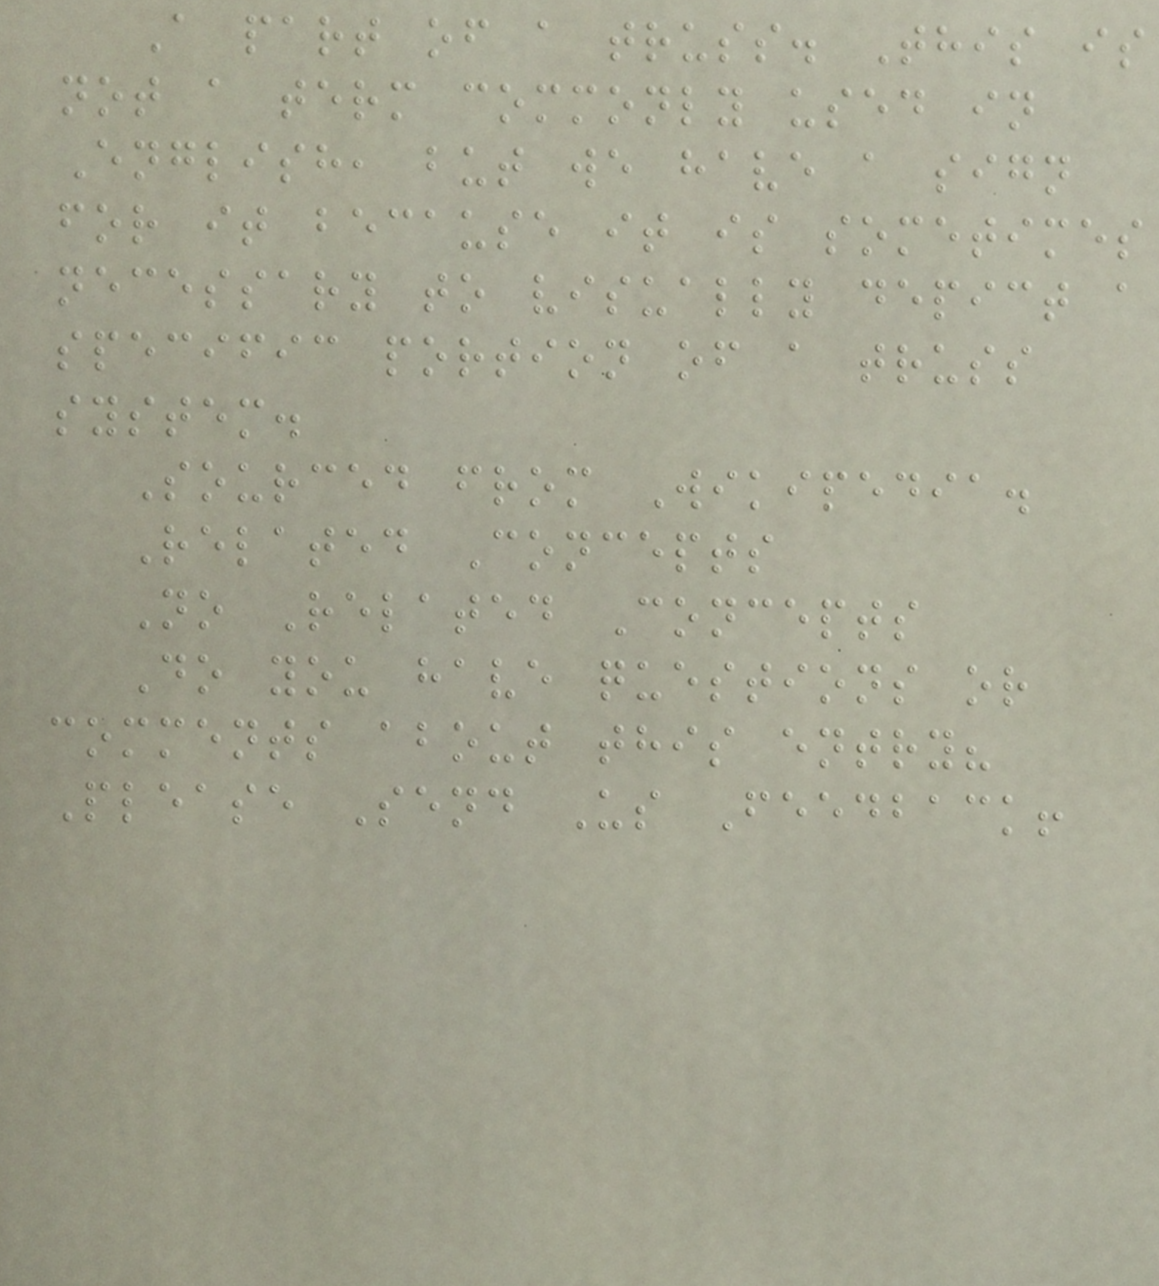A part of a truss. This is
not a term commonly used in
English, but we have a sign
for it because it is sometimes
necessary to visually depict a
specific portion of a truss
system.
Sourced from Wikipedia.
Related Concepts
No Related Concepts
Do you have questions or
comments about this entry?
Please Send Us Feedback!
